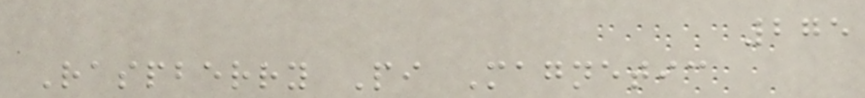275
Raspberry Pi Magnetic
